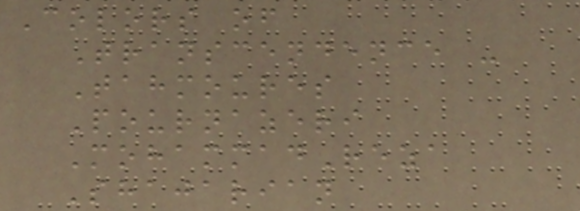Colors of
Transcendence -
Tahmoures
Pournazeri
MohammadReza
Shajarian
